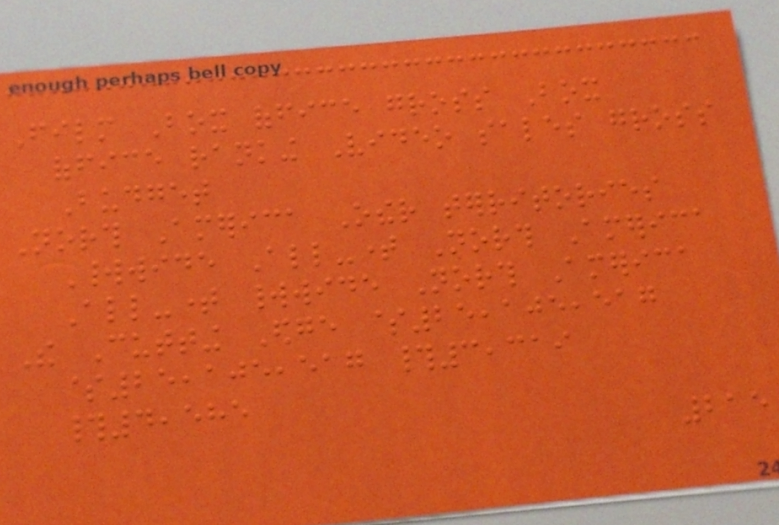Film Box office gross Box
office ranking Video sales gross
Budget
North America Other territories
Worldwide All-time North America
All-time worldwide North America
The Cutting Edge $25,105,517
$25,105,517 #3,319
#4,585
215
